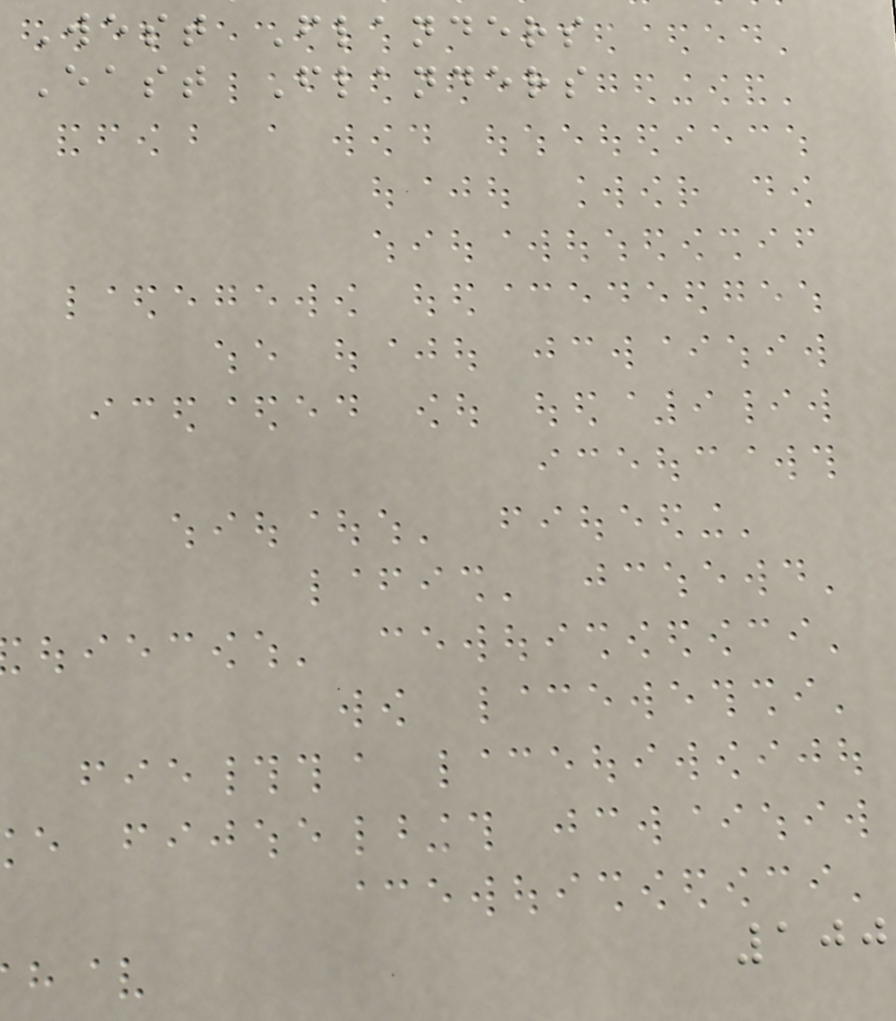West Flanders
East Flanders
100
